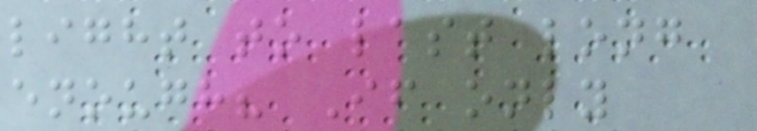light to last long
enough? If only
